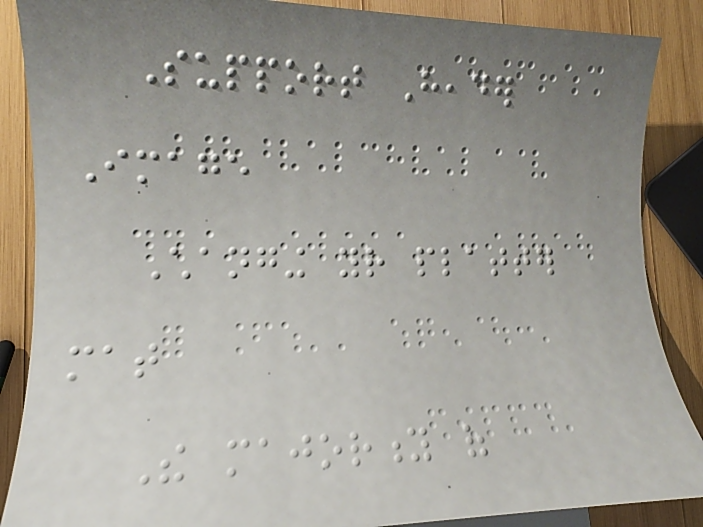Support Header
Image
Changing your platter
mat
The majority of
